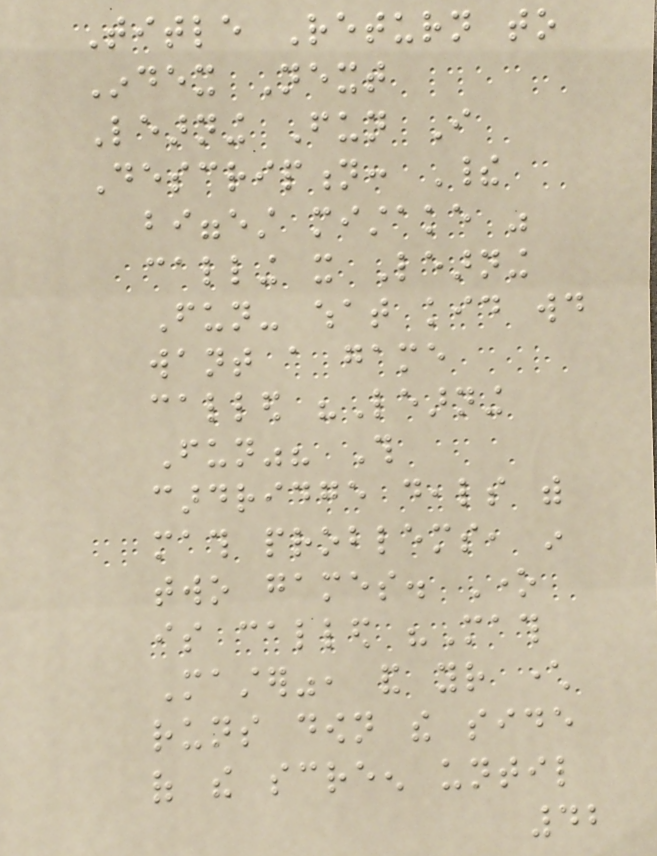Title Return to
Index Next
Learning Fun I
Description: Their
biggest mistake was
calling it Learning
Fun- what kid would
want a game
called "Learning
Fun"? This
cardridge deals with
math problems, in
two games. One
is called "Math
Master", and your character
runs down the side
of the screen until
42
